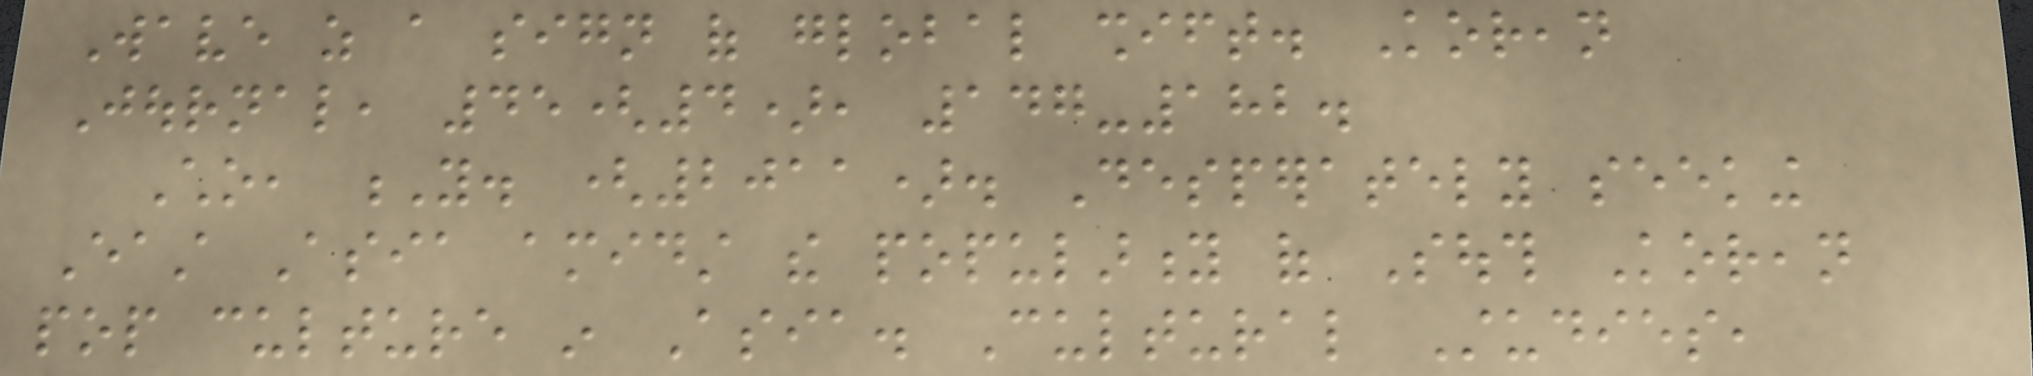Wave as a sign of global shift. Korean
Journal, 45(4), 147-182.
Cho, Y. (2011). Desperately seeking
East Asia amidst the popularity of South Korean
pop culture in Asia. Cultural Studies,
